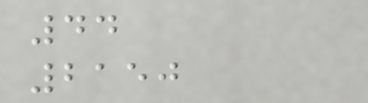44
2150
